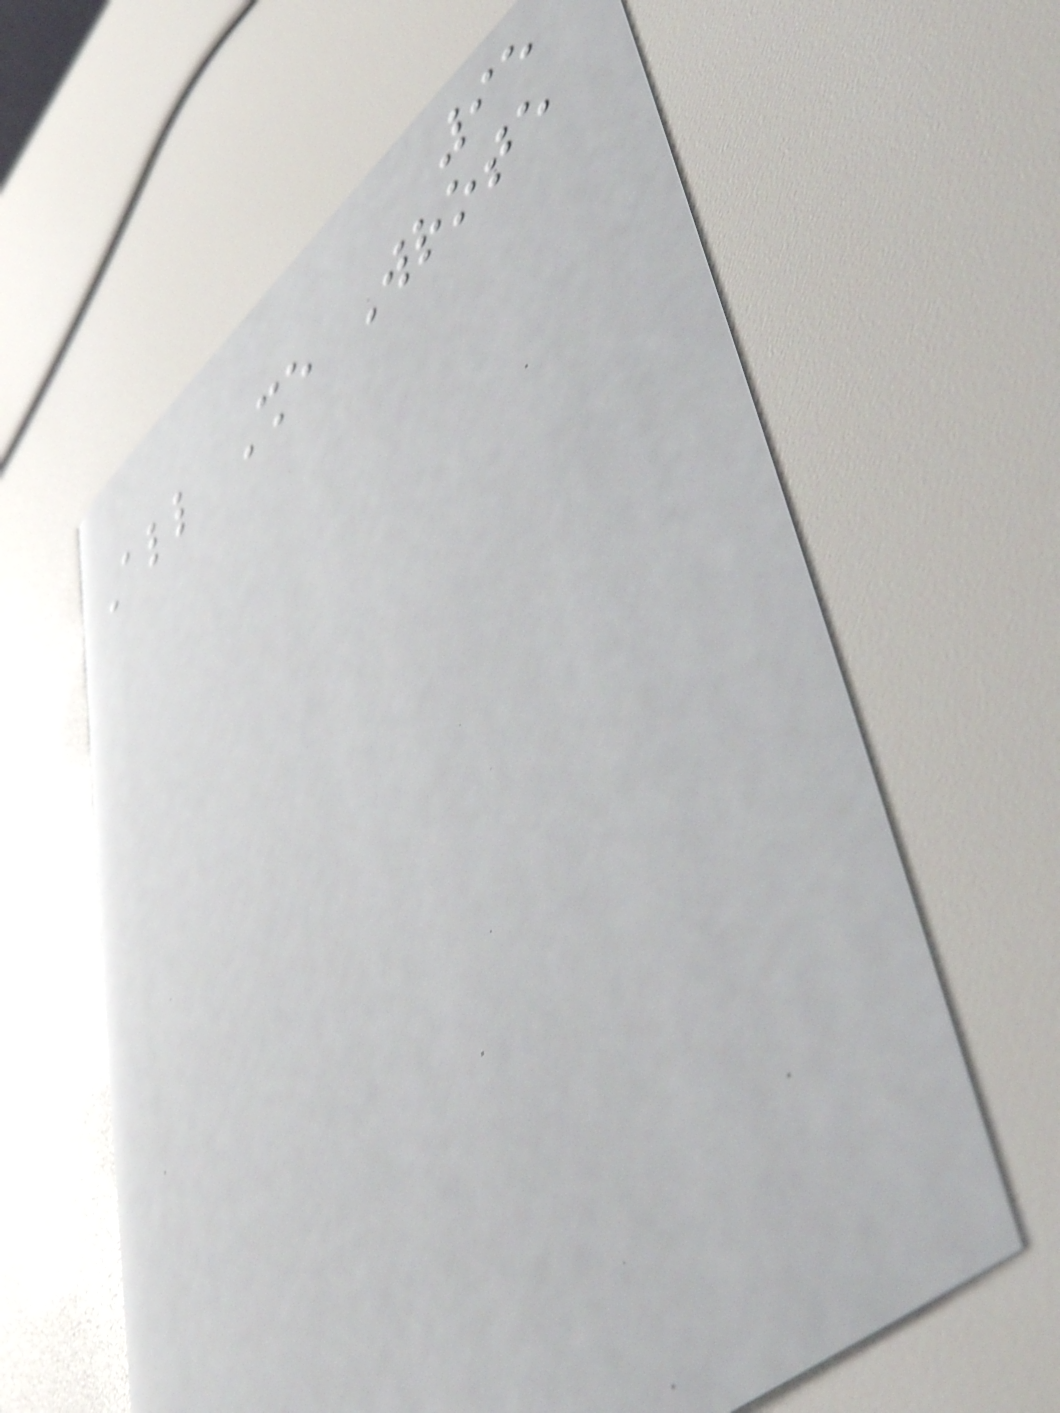95
All She Wrote
